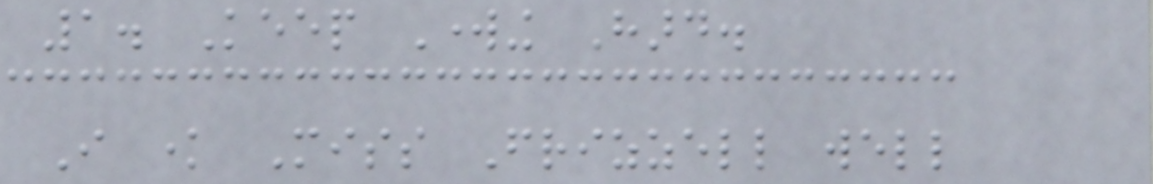1. Keep Working Hard.
I know Miss Frizzell well
